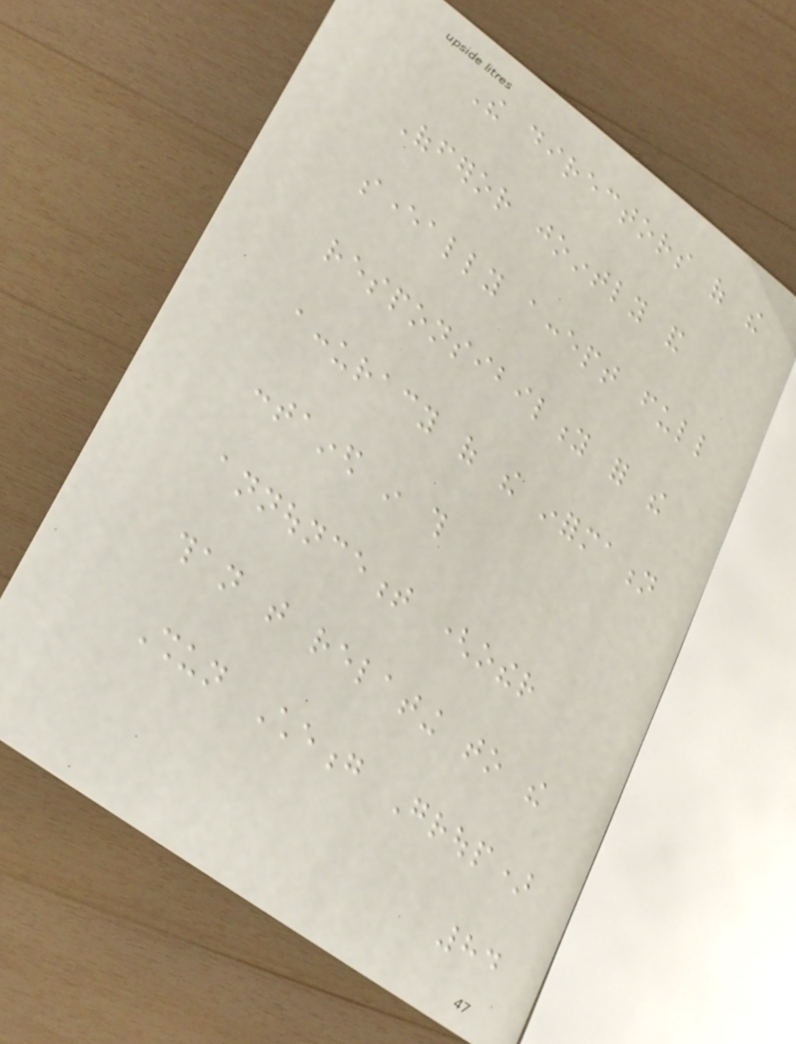The directors of the
Offeror jointly and
severally accept full
responsibility for the
accuracy of the information
contained in this
announcement (other
than that relating to the
Shun Cheong Group)
84
